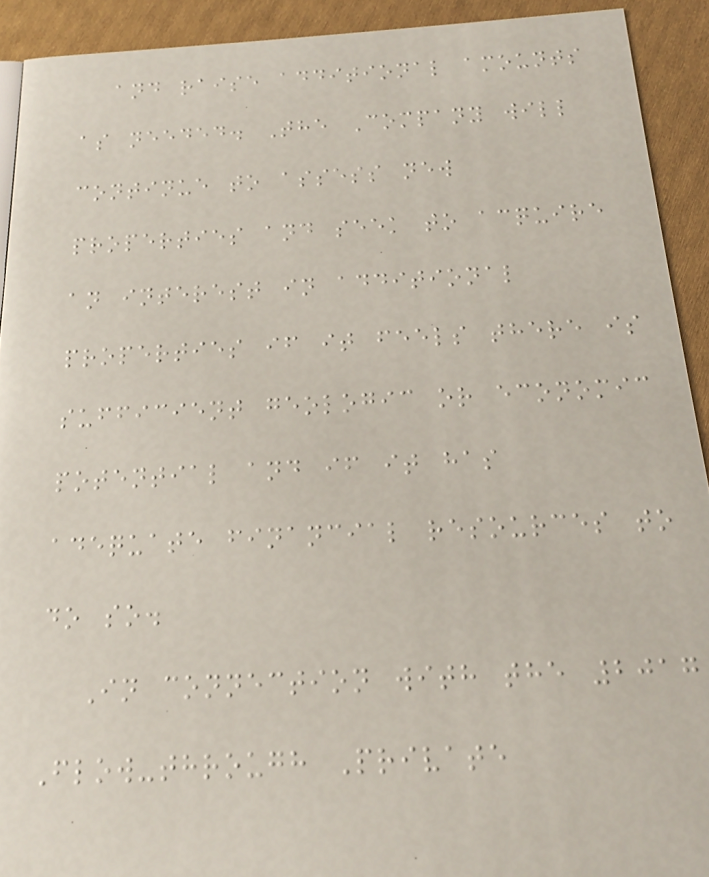and raise additional amounts
as needed. The Company will
continue to assess new
properties and seek to acquire
an interest in additional
properties if it feels there is
sufficient geologic or economic
potential and if it has
adequate financial resources to
do so.
In connection with the 2017
Flow-through Private
